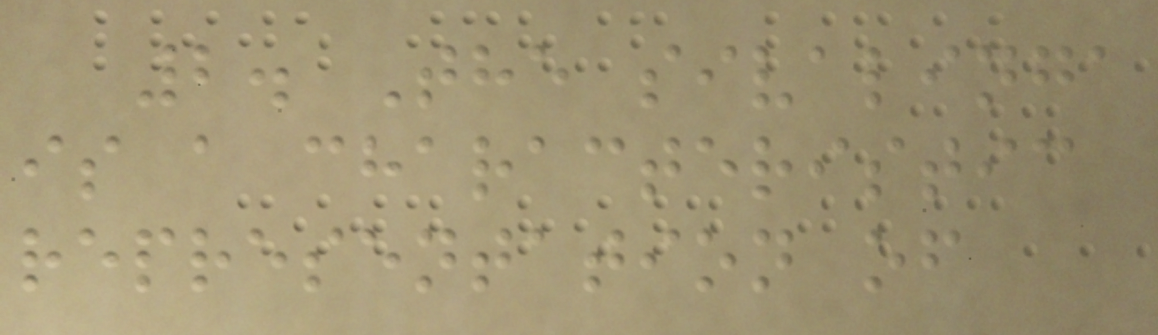2. The sivalinga
is a characteristic
representation of
